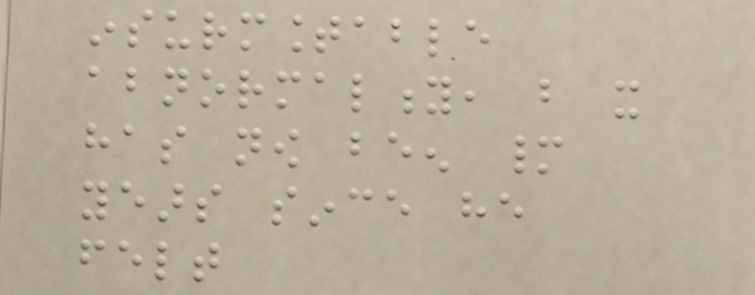insurmountable
abnormality, but it
has now been many
years since he
felt
